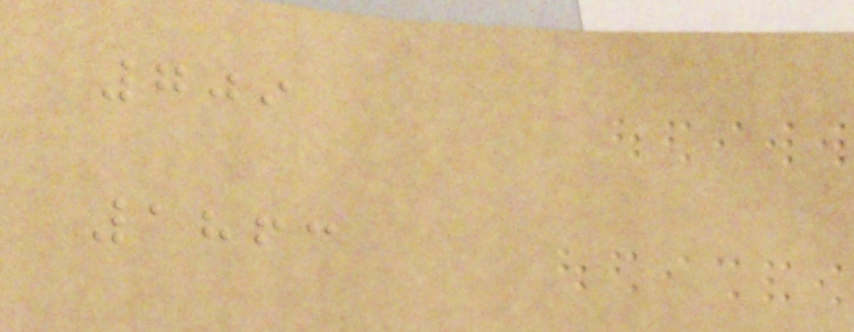709
1863
